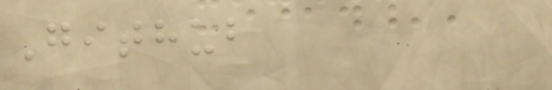Github
